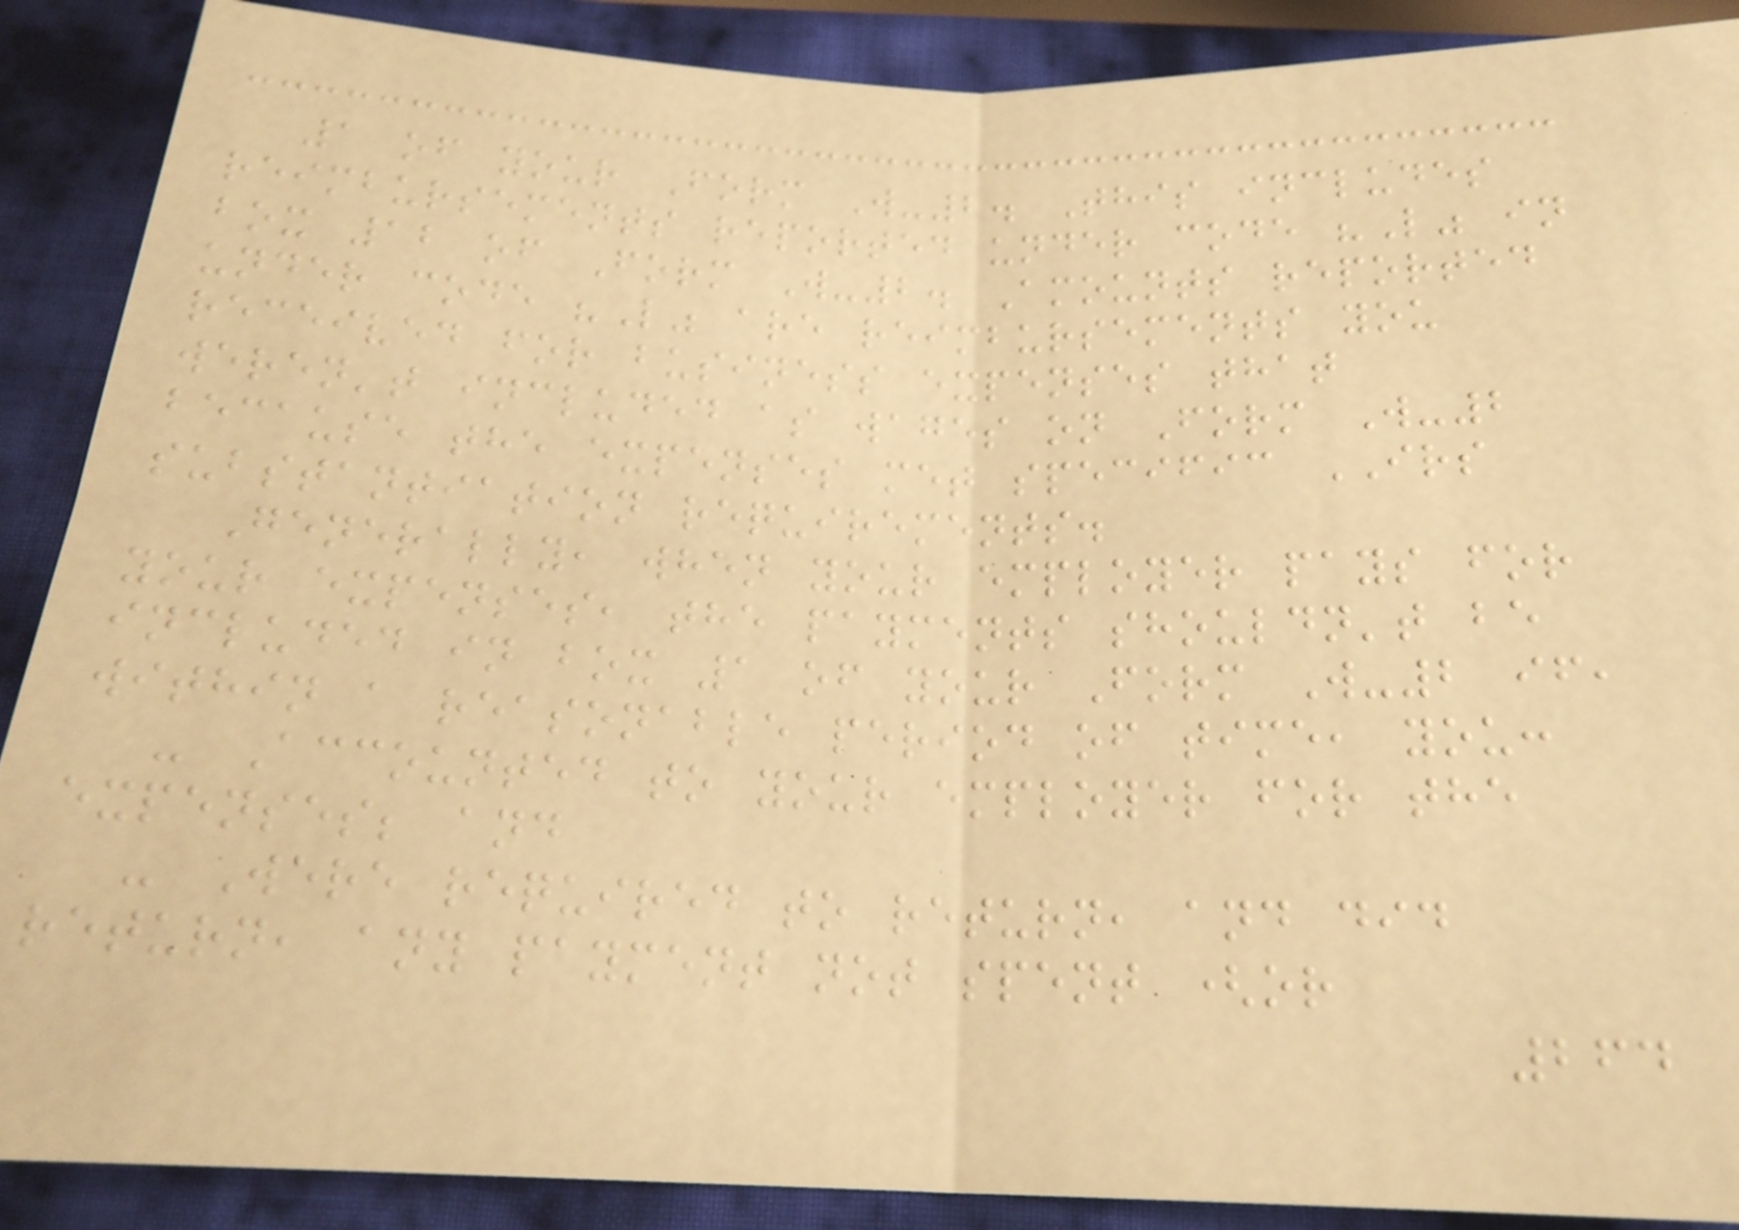1 of your Form W-2. This includes
reimbursements reported under code "L" in
box 12 of Form W-2. Amounts reported
under code "L" are reimbursements you
received for business expenses that
weren't included as wages on Form W-2
because the expenses met specific IRS
substantiation requirements.
Generally, when your employer pays for
your expenses, the payments shouldn't be
included in box 1 of your Form W-2 if,
within a reasonable period of time, you:
- Accounted to your employer for the
expenses; and
- Were required to return, and did
return, any payment not spent (or
264
